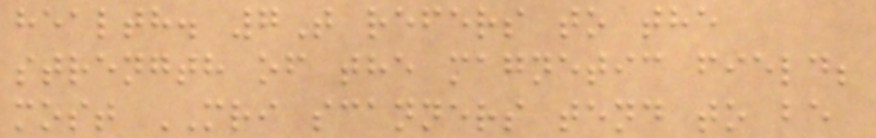health. 7T refers to the
strength of the magnetic field;
most MRI scanners tend to be
